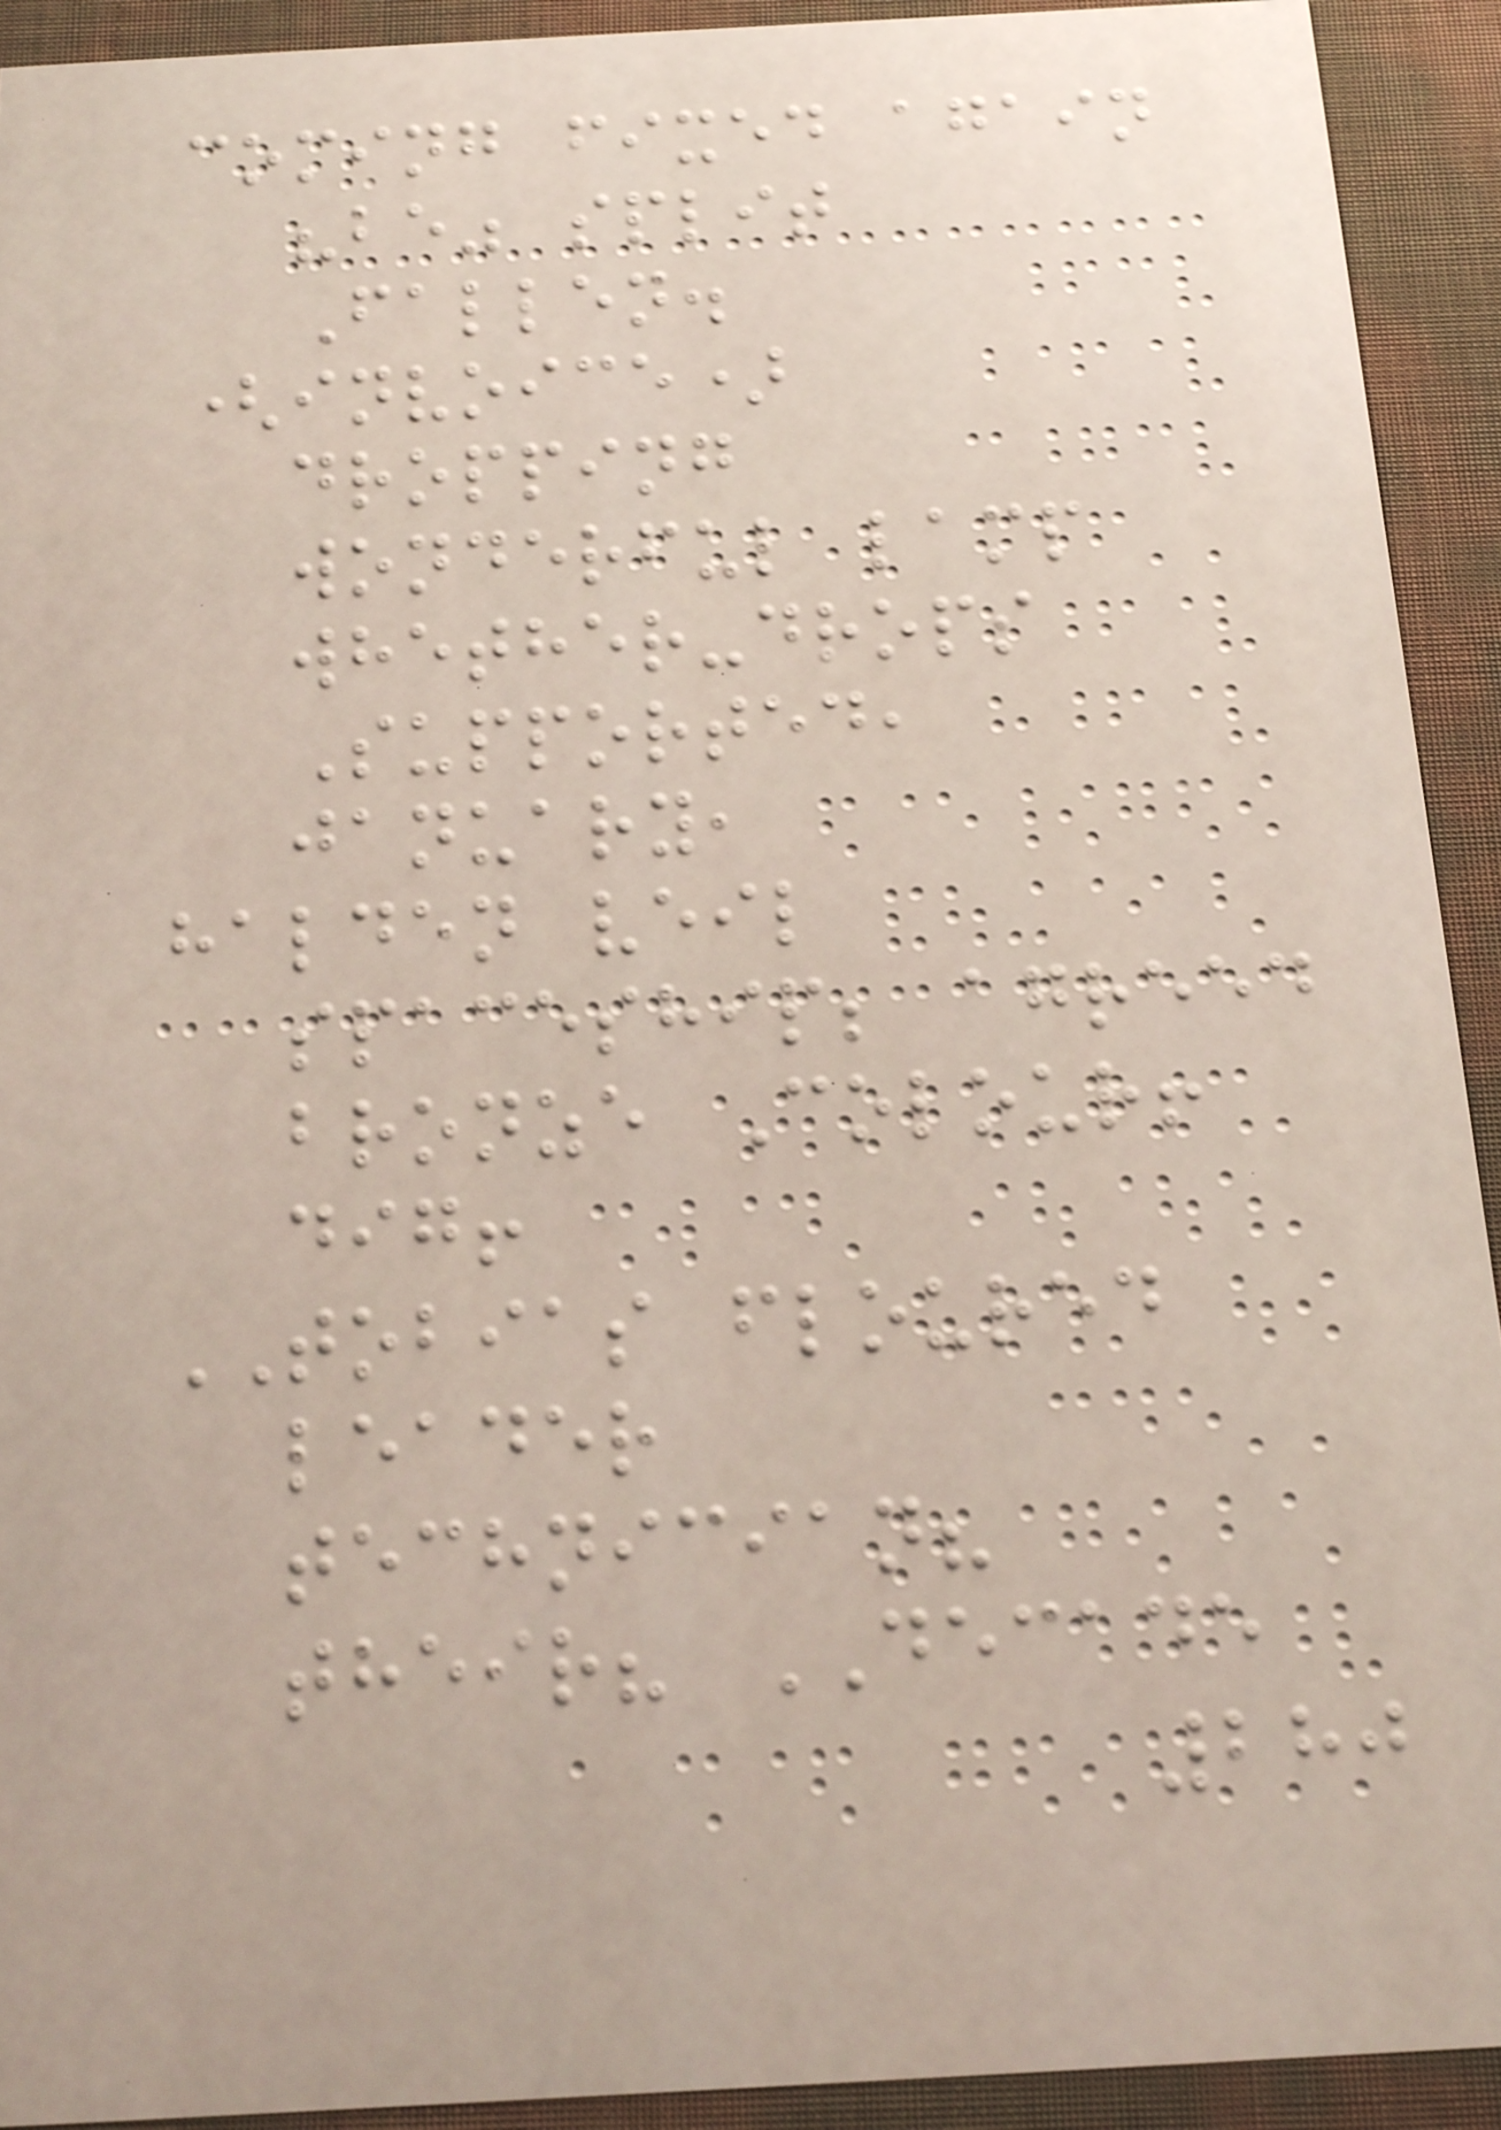coming fixed again
"be" split
Fallen.
(invoice)
dropping
wonderful lamp
whether-drops
Supported,
january,
halden veil
spaceship; agreed
bronze Colour!
dig!
TOBIAS floured
leader
technician?
their? DECADE
280
